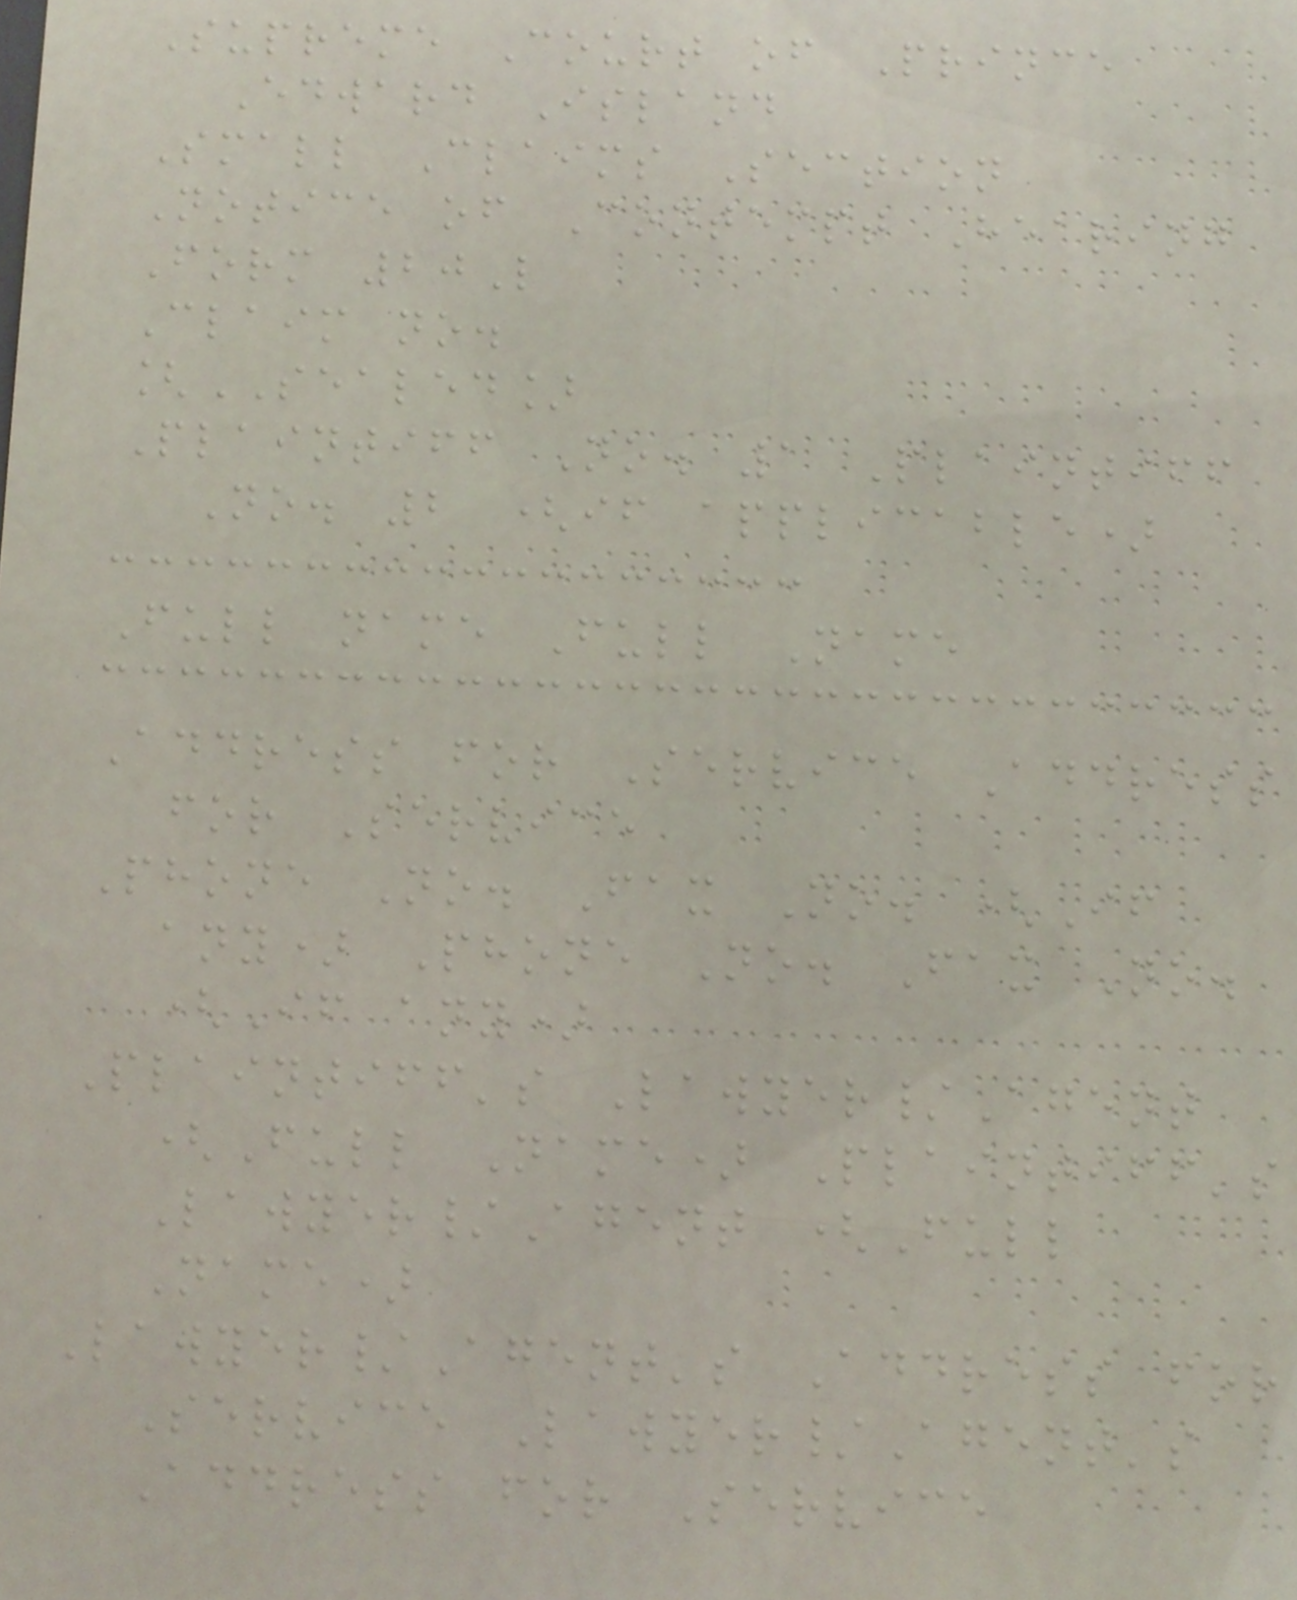Supreme Court of Prince
Edward Island
Small Claims Section
Notice of Contempt Hearing
Form 20L
Claim no.
[SEALED]
Plaintiff No. 1 Plaintiff
No. 2 (if applicable)
Full name Full Name
Address for Service Address
for Service
Phone No. Fax No. (If
any) Phone No. Fax No.
(If any)
Plaintiff's Lawyer/Agent
(Full Name) Plaintiff's
Lawyer/Agent (Full
Name)
Lawyer/Agent's Address for
Service Lawyer/Agent's
Address for Service
